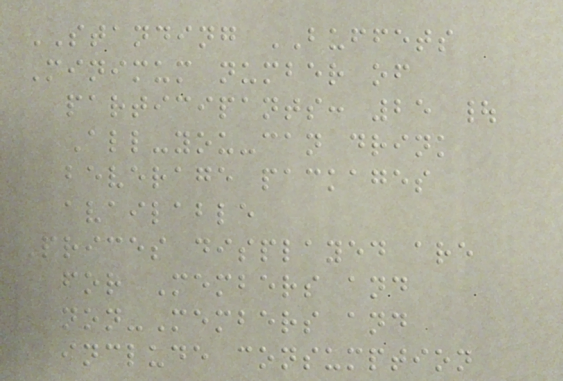STANDING BUFFETS
Minimum number of
participants: 25 |
All-you-can drink
beverage packages
available
Prices displayed are
for Members and
non-Members and
include consumption
